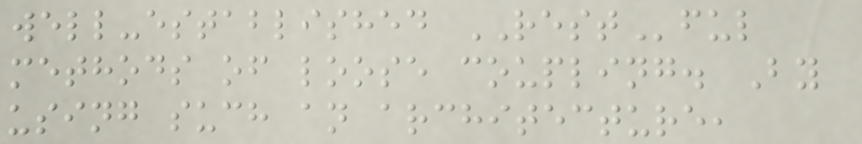well-established RESTful
methods of loose coupling. By
using such an architecture,
